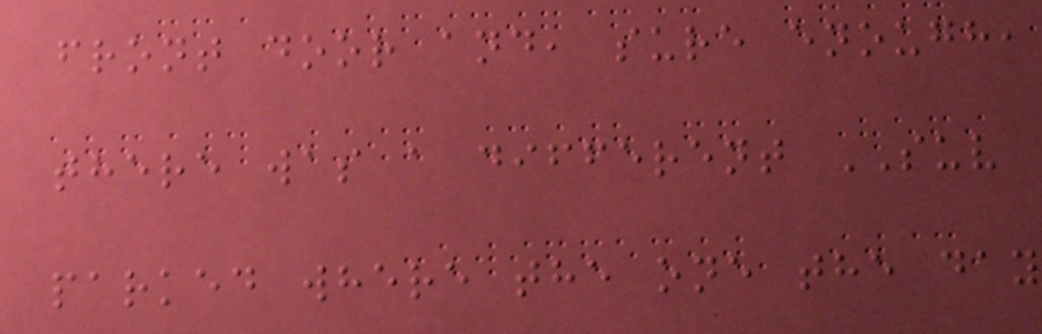front door and, sure enough,
there was a different SUV
parked where the one the day
